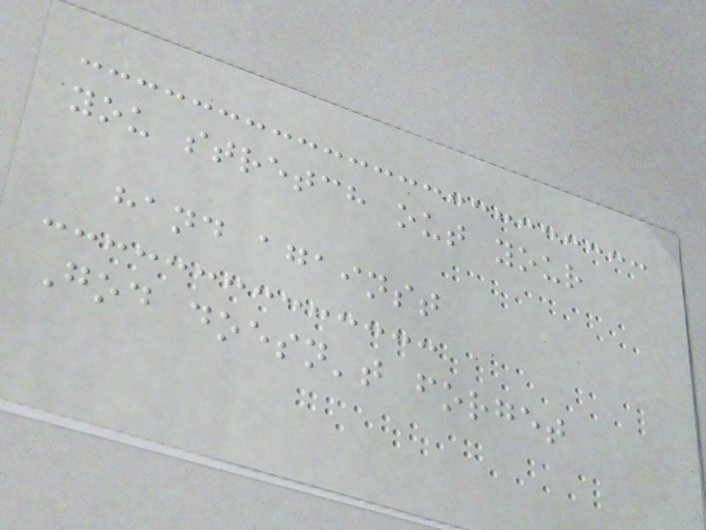you stretch out your
hand against
God doesn't forget
